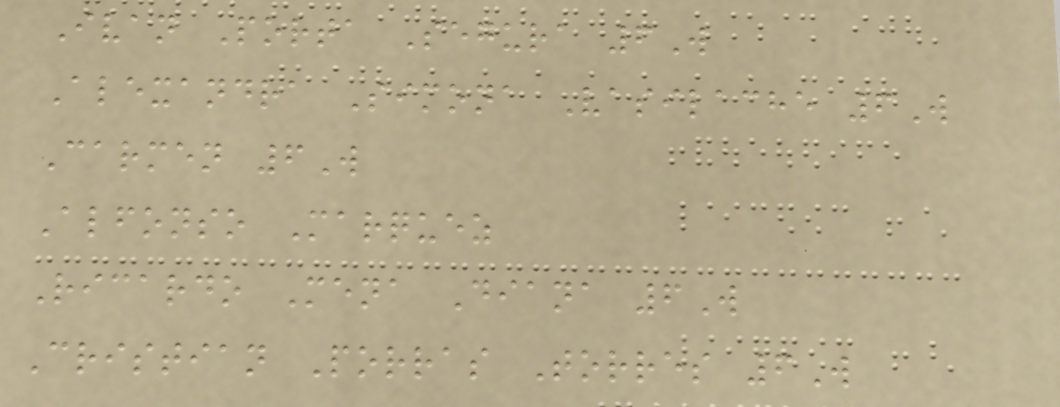Ivan Porta Segura 6W
Alexandra Simona Vasilache 6W
Carmen 6W
Alfonso Marquez
Ricardo Mena Diana 6W
Cristian Porras Torres 6W
